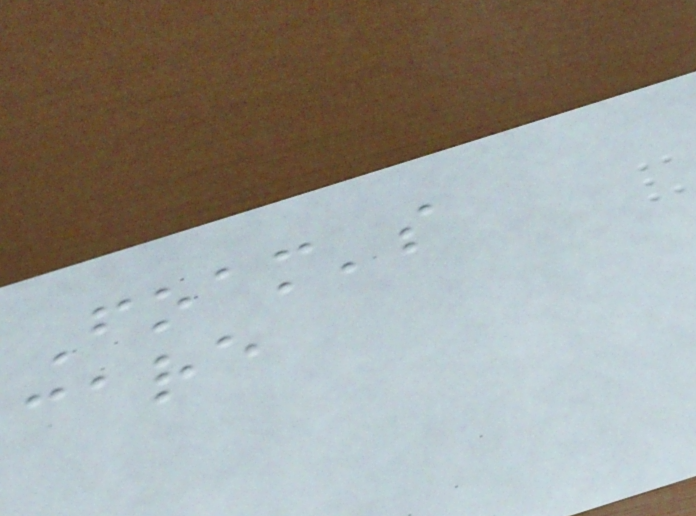Foam's
care
